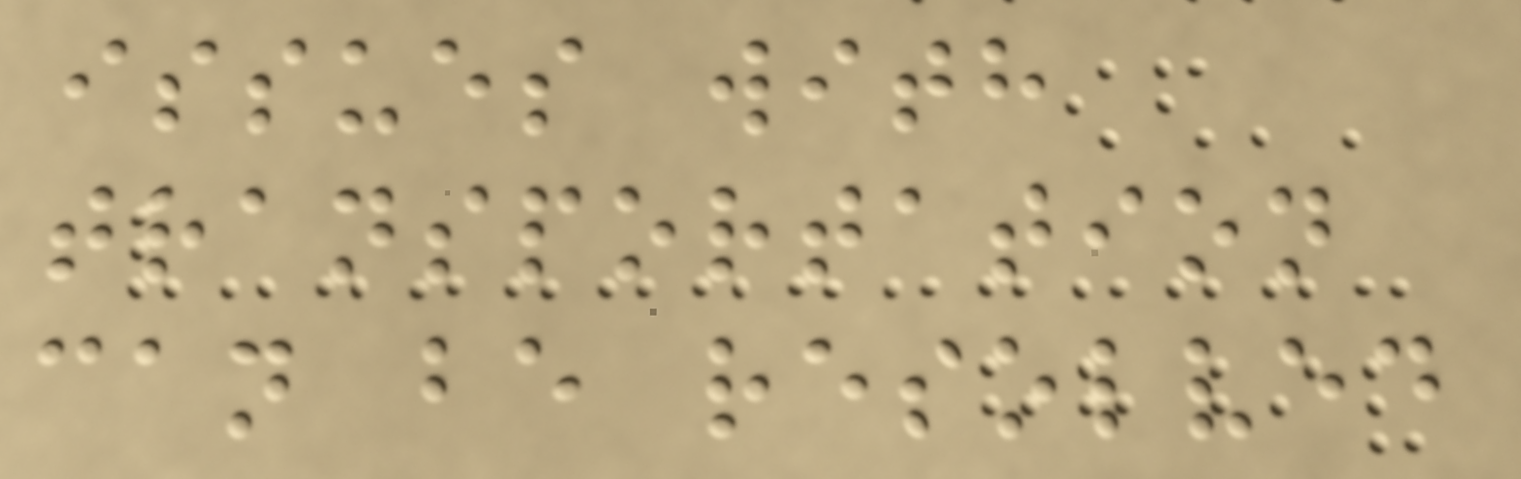issues with
transportation
can be resolved
